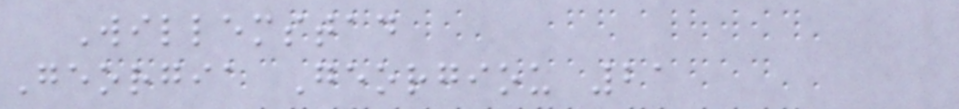Willemstad
Georgia Georgiou 21
